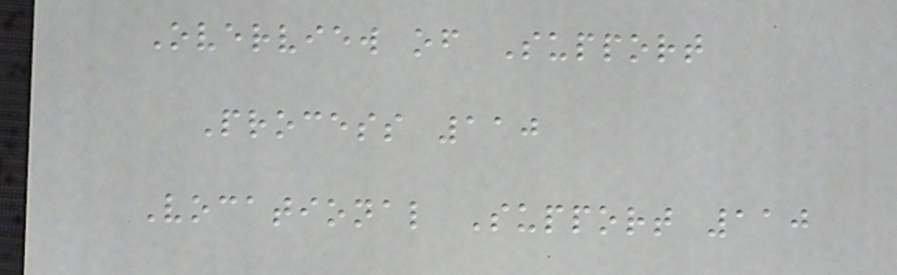Overview of Support
Process 110
Vocational Support 110
